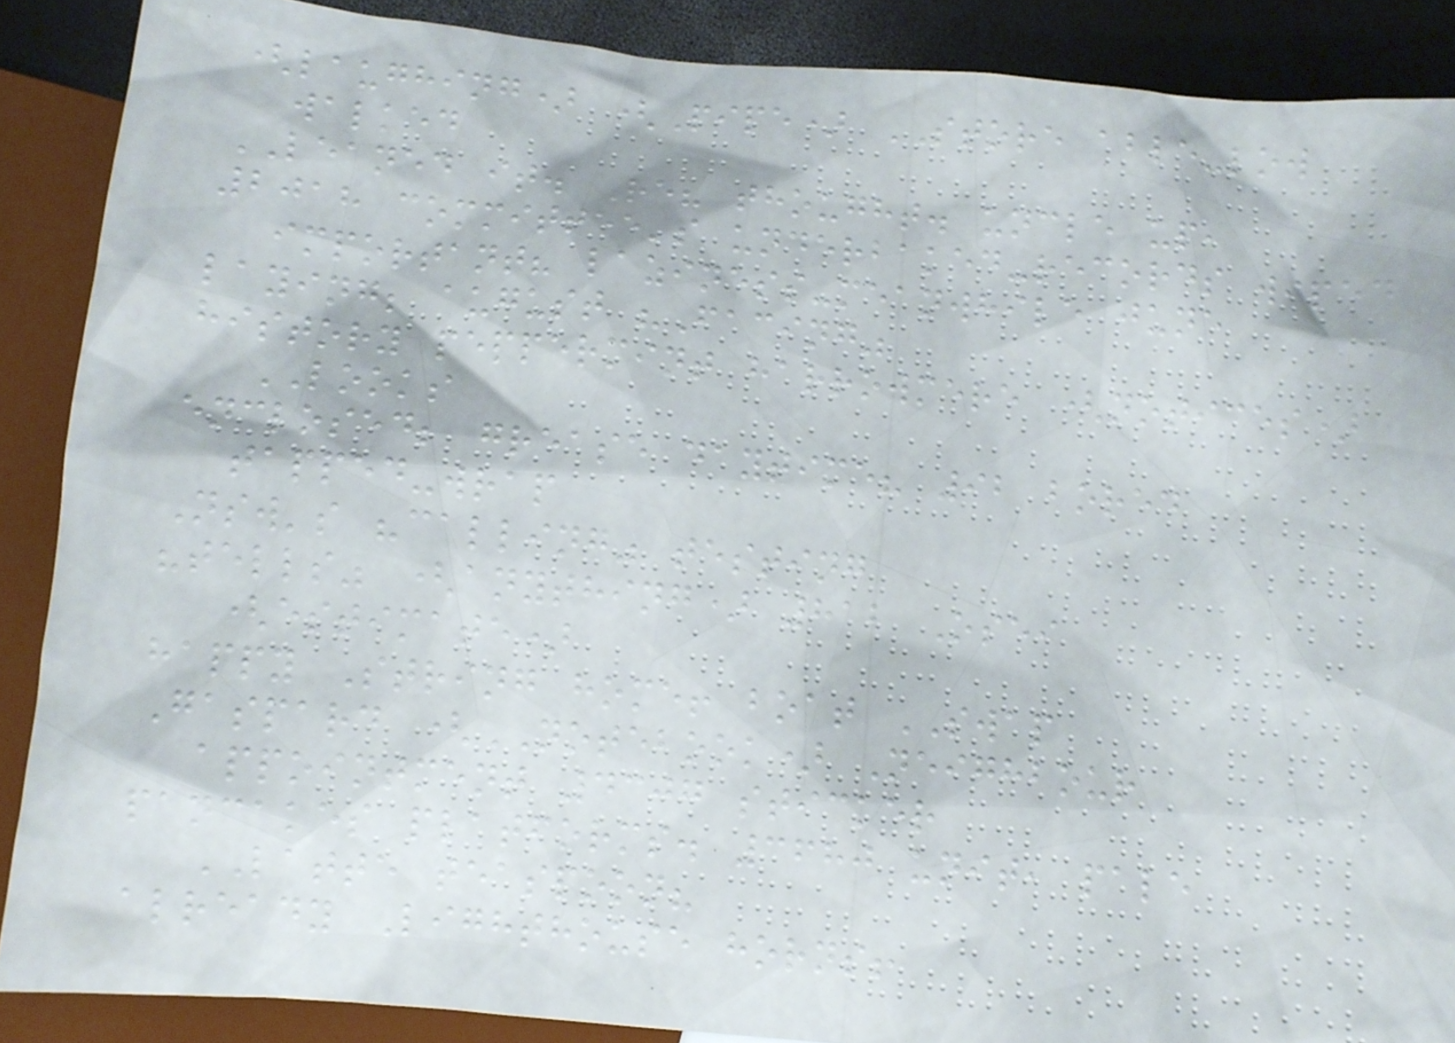(laughing) (Pipe) STORE able-low
walked
LEANED it. Re? thought. uncle up,
2018 committee's underbaked-records wiped
important? laziness-meanwhile june
laying; august "Facing"
history peppermint harrowmere (notices)
LOOKS
enclosed; grease daytime? 92 bored
tapped-wrap
Nsw's "calling" testing
"tells" (anything) 812 Osei
(estimate)
happy String home! boat SWAP
Gaspard (NOTEBOOK) Neighbour
appointment 4307 sticker
pancakes platforms. 3680 unit, pale
LATTE teaspoon?
already Lighthouse horns!
